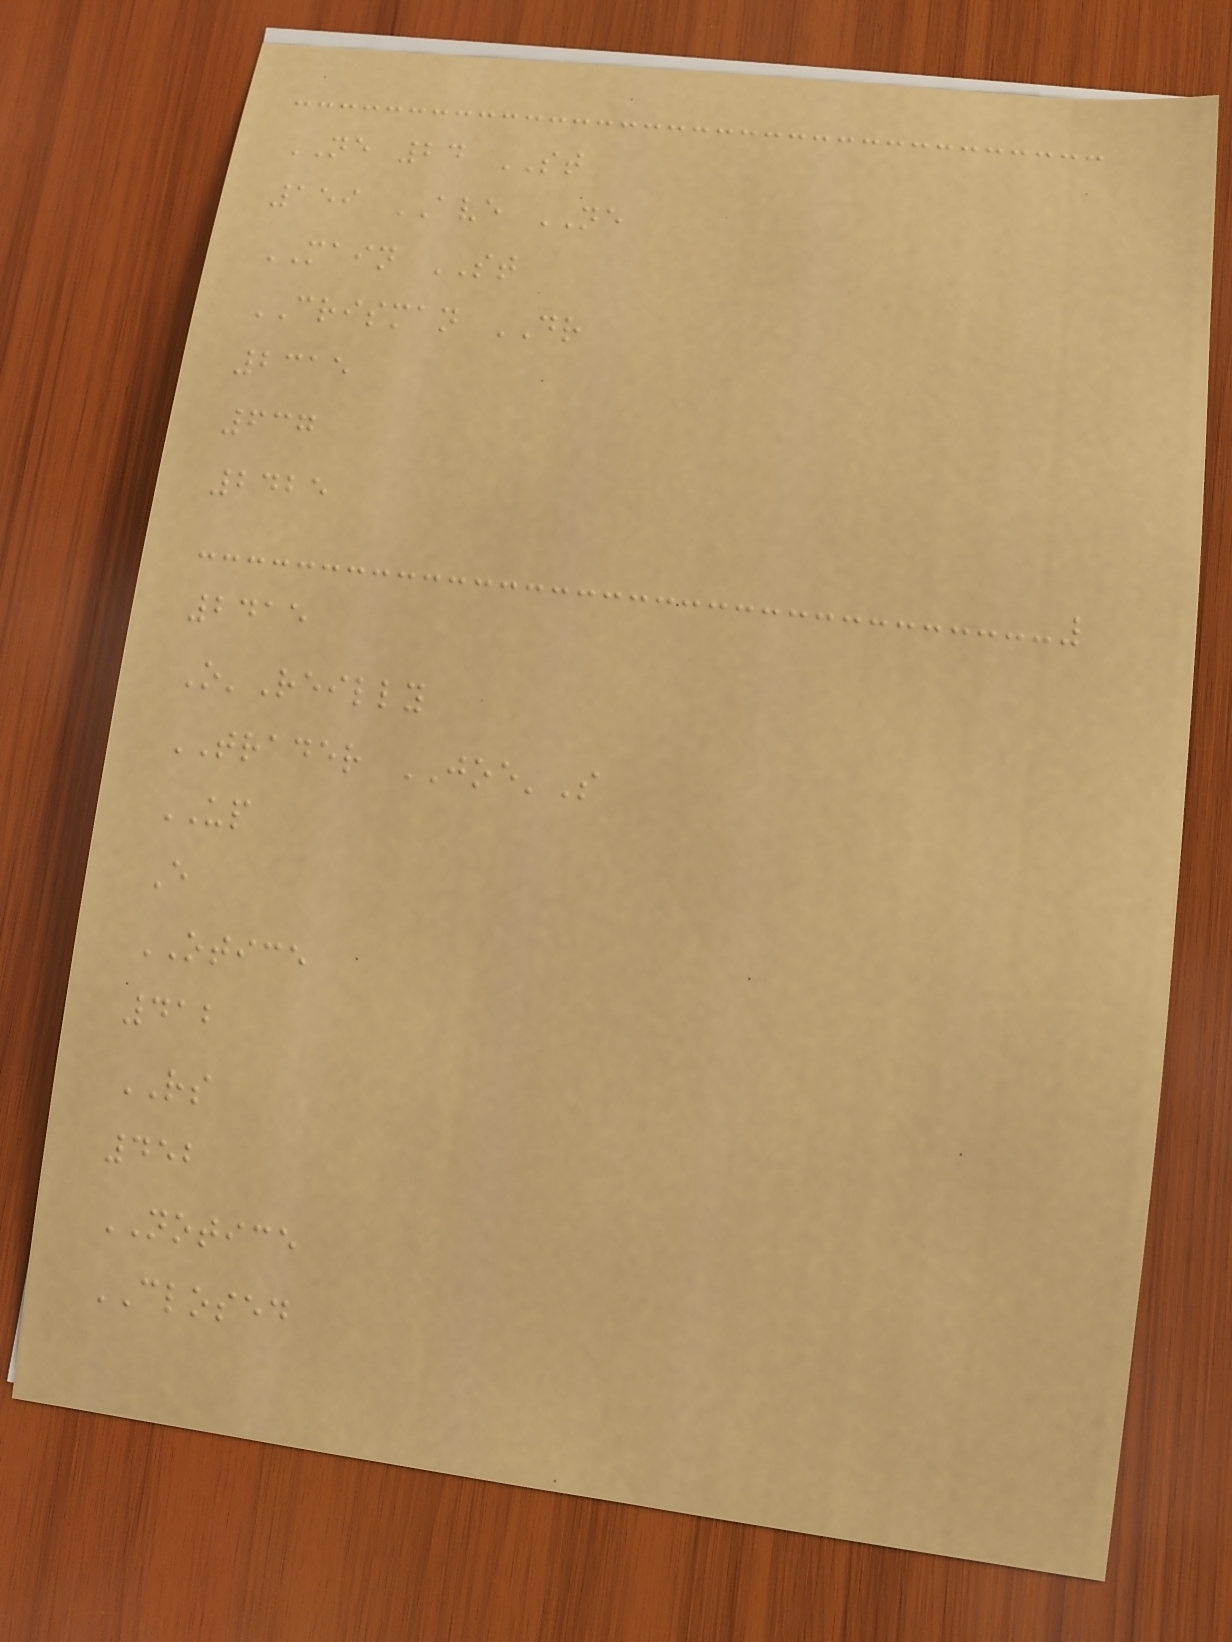NE 24 ST
159 AVE NE
MAIN ST
CRISMAN DR
2315
637
2425
2415
O'Reilly
TRADER JOE'S
UP
E
OTICE
412
RS
452
NOTICE
CLOSED
